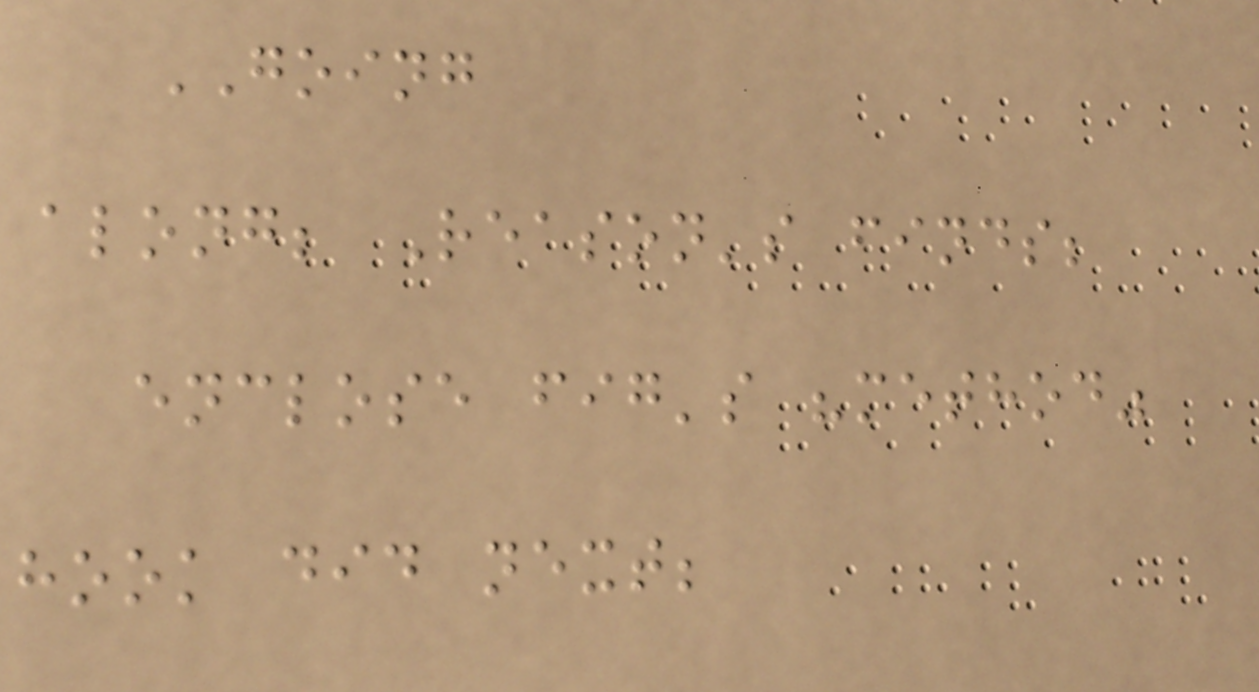GOING
along; Reason's finds;
enclose fig's "method"
hook did next;
